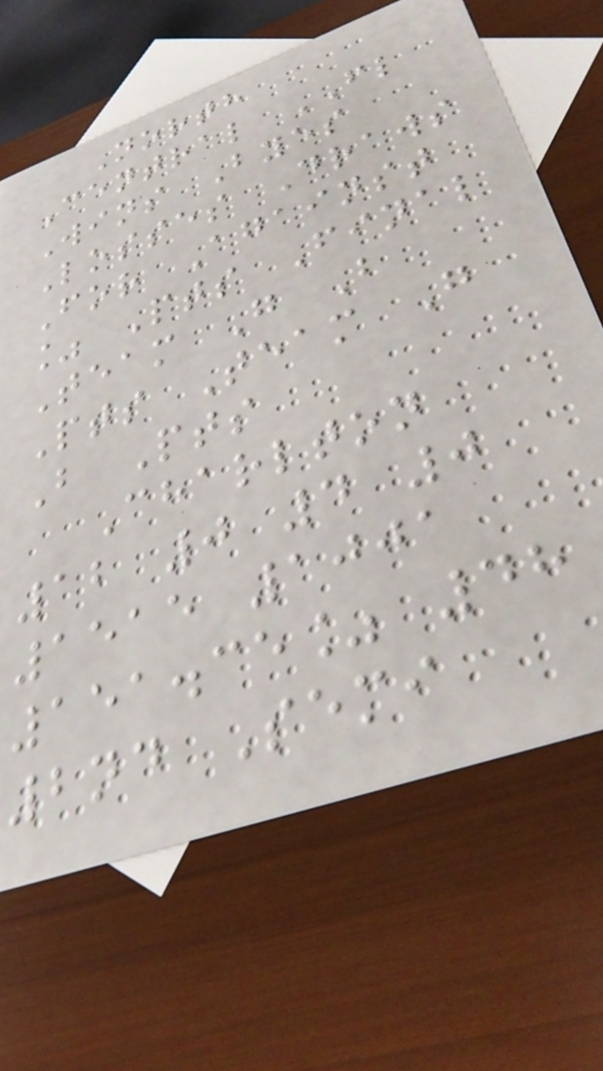North
Central FL
Wins Byes
Losses Draws
For Against
% Pts Final
Team G B
Pts Team G
B Pts
Charlton
12 0 4 0
1515 1001
151.35% 48
2nd Semi
